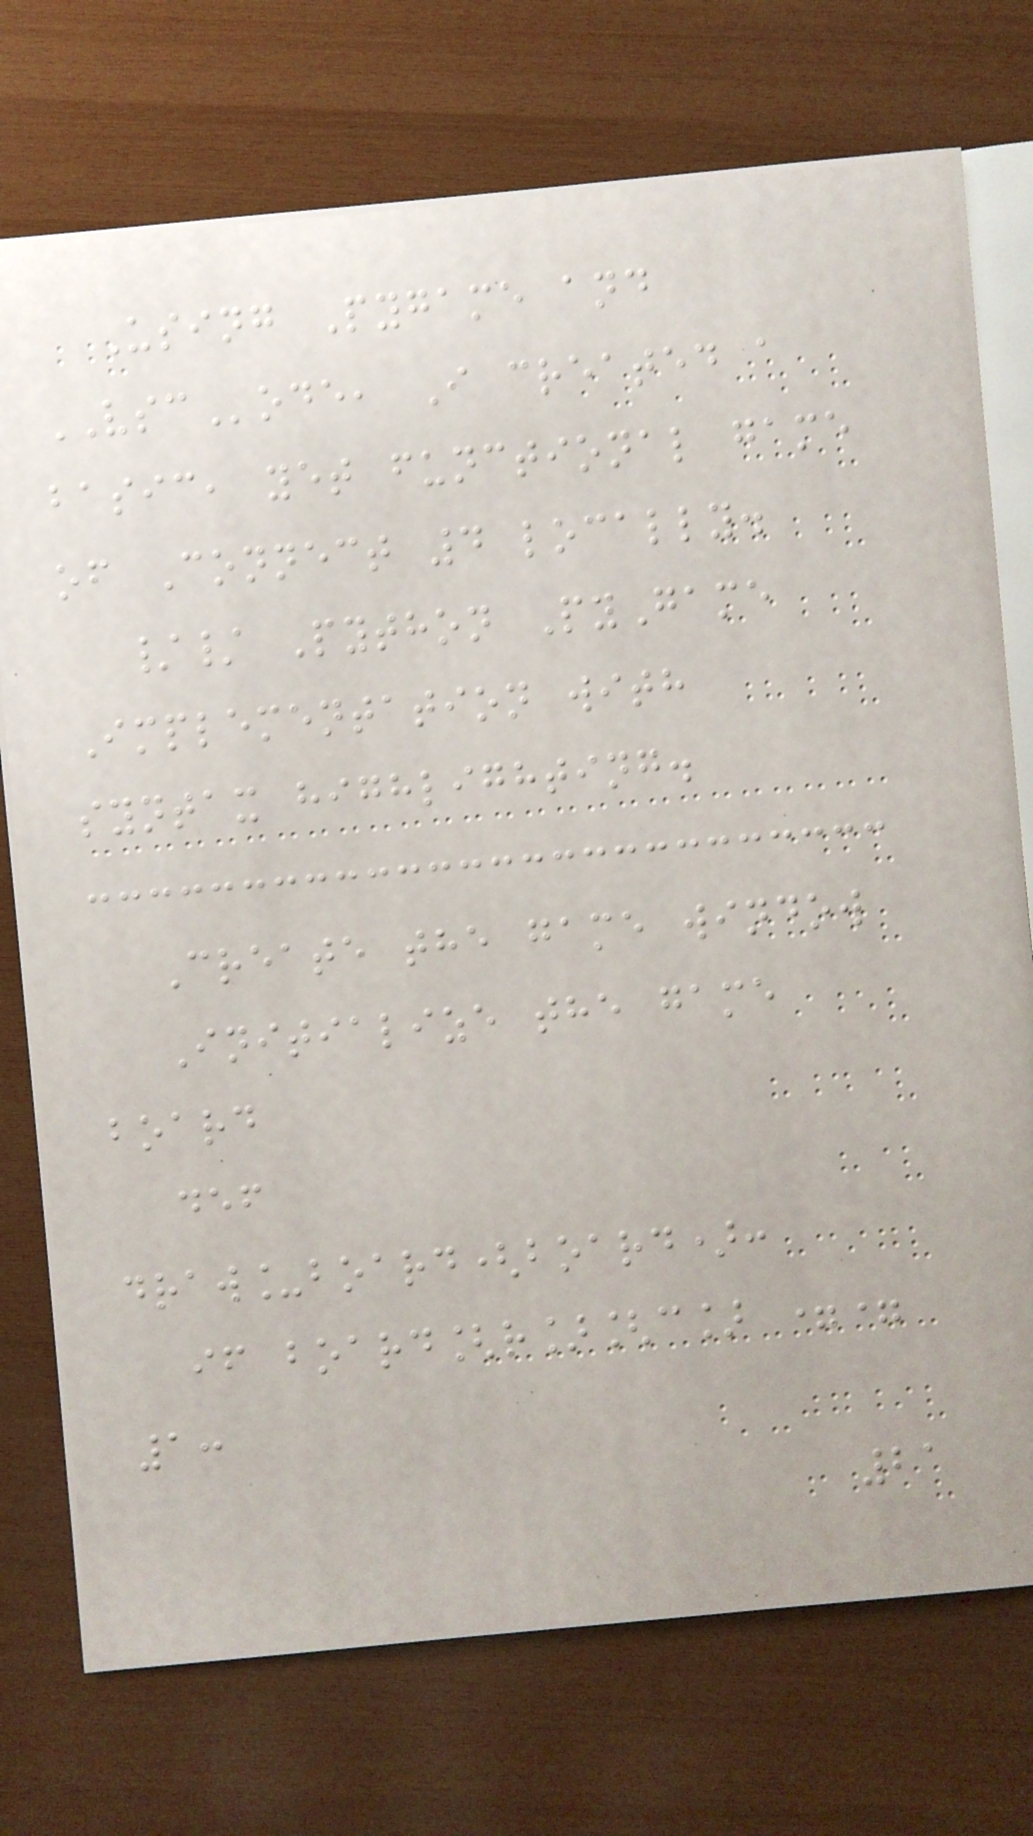Using Pygame and
VSCode, I created a
basic, yet functional game
of Connect 4 locally.
// Python PyGame
Implementation with
syntax highlighting.
Create the game window
Initialize the game
board
def
draw_board(board):
if board[r][c] ==
1:
21
